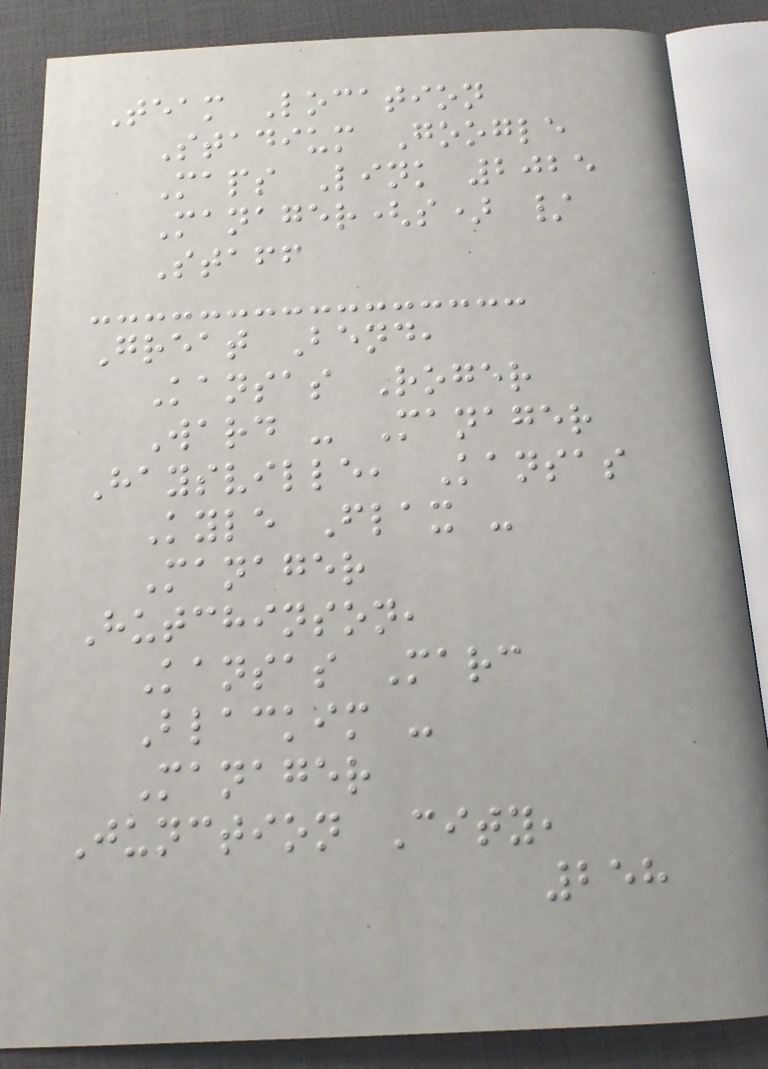Team Location
Stadium Google
Maps Link 2025
Manager(s) /
Staff
Great Bend,
Kansas Roger
Ward - Manager
Haysville, Kansas
Kyle Flax -
Manager
Hutchinson,
Kansas Marc
Blackim -
Manager
Junction City,
258
